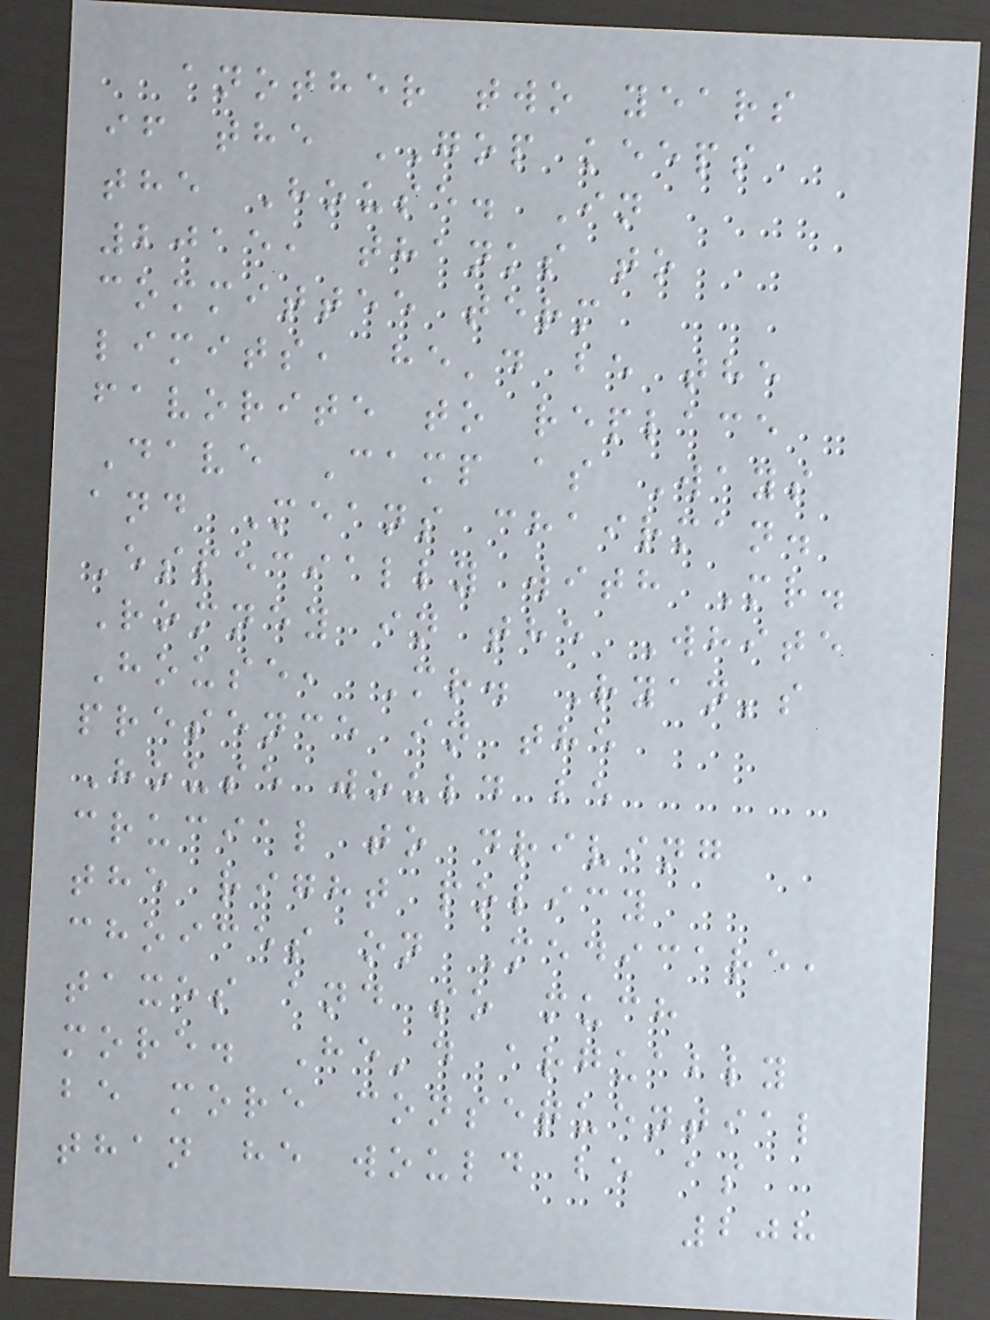another two years
if the GOP keeps
the House. In
2015, thanks to
committee term
limits, he'd be the
favorite to replace
Dave Camp as Ways
and Means chairman.
Especially with Mr.
Romney in the White
House, Mr. Ryan's
presence in the
House would be
crucial to driving
the right policy
choices on Medicare,
taxes and so much
more. He'd arguably
be more consequential
than he would be as
208
